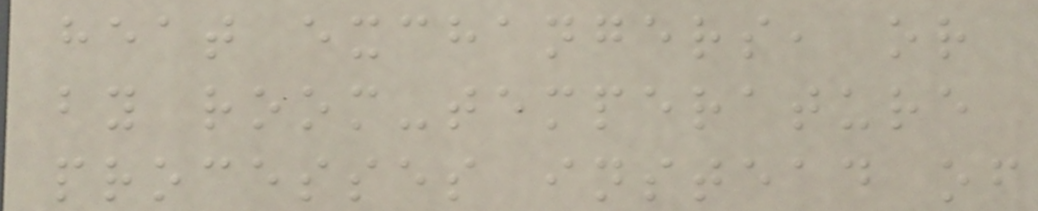heat exchangers, or
by room-temperature
processes instead of
